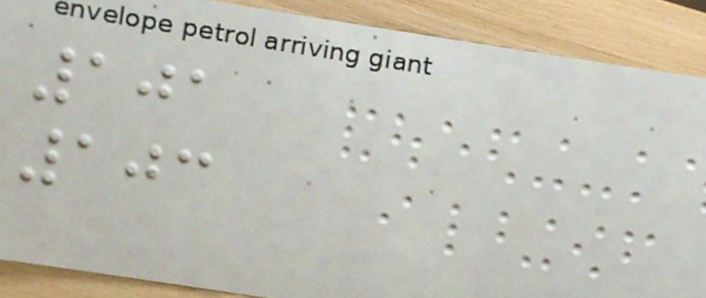101
103
